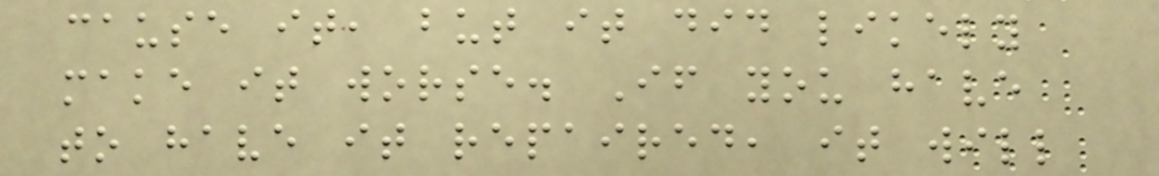cause it, but it did likely
make it worse. If you have
to have it repaired, it will
